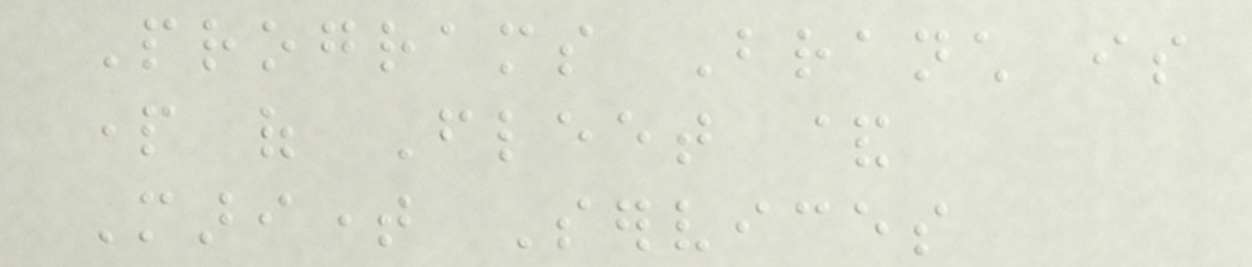Programs Branch is
part of Fleet &
Maritime Services
